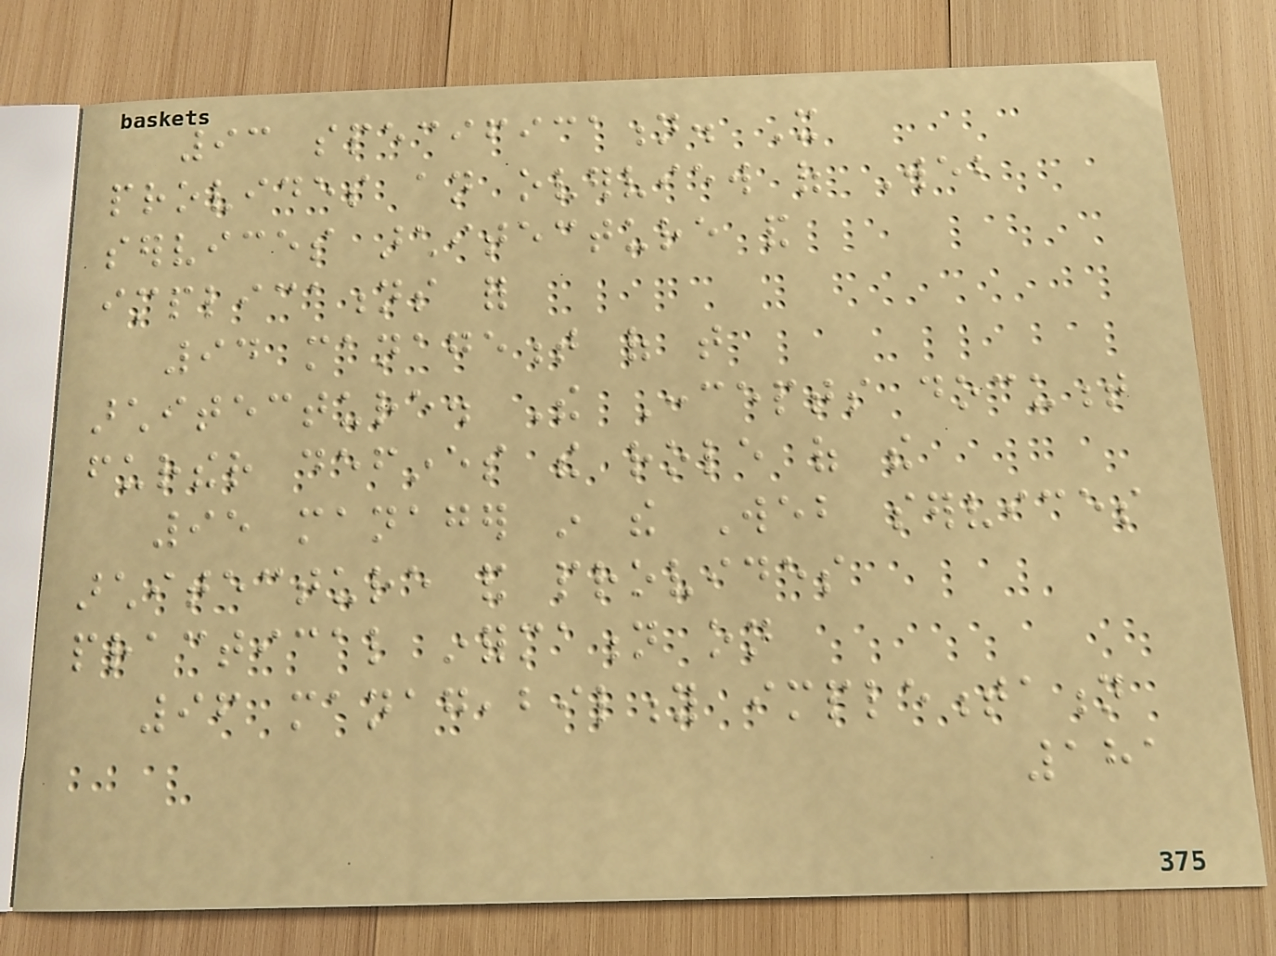93 specification. It
provides an overview of Web
services architecture and
implications for
94 management of that
architecture. The Concepts document
further defines the role of the
95 manager in the Web services
architecture and provides
practical information on
96 manageability implementation
181
